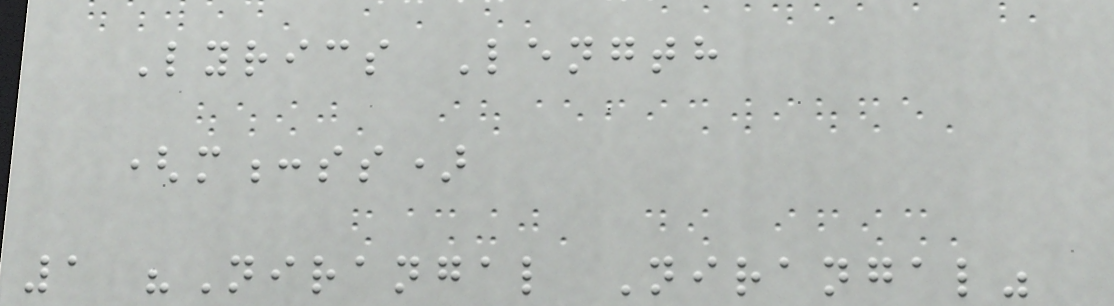Lyrics Length
(m:ss)
1 "Nirangal Nirangal"
